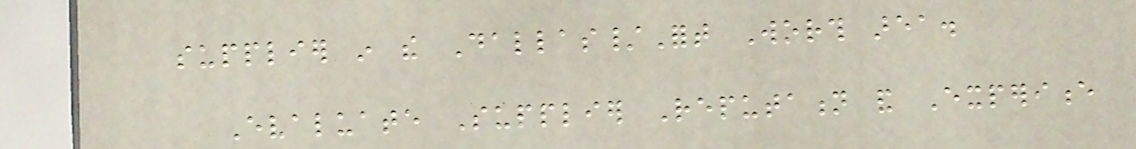supplier in the Dallas/Fort Worth area.
Evaluate Supplier Reputation and Experience
